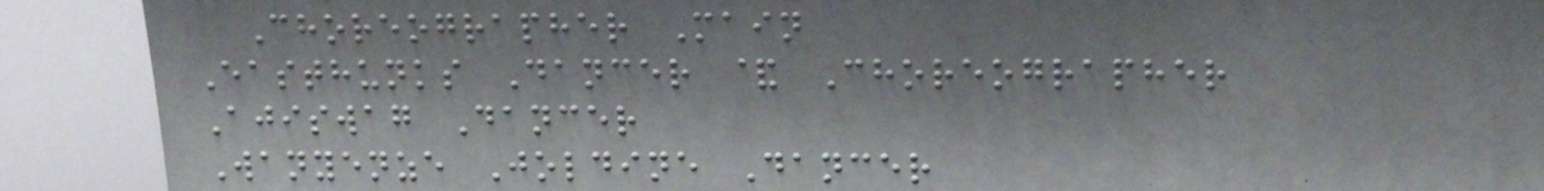Choreographer Main
Easthunks Dancer & Choreographer
Ajiswag Dancer
Wanyenze Joldine Dancer
